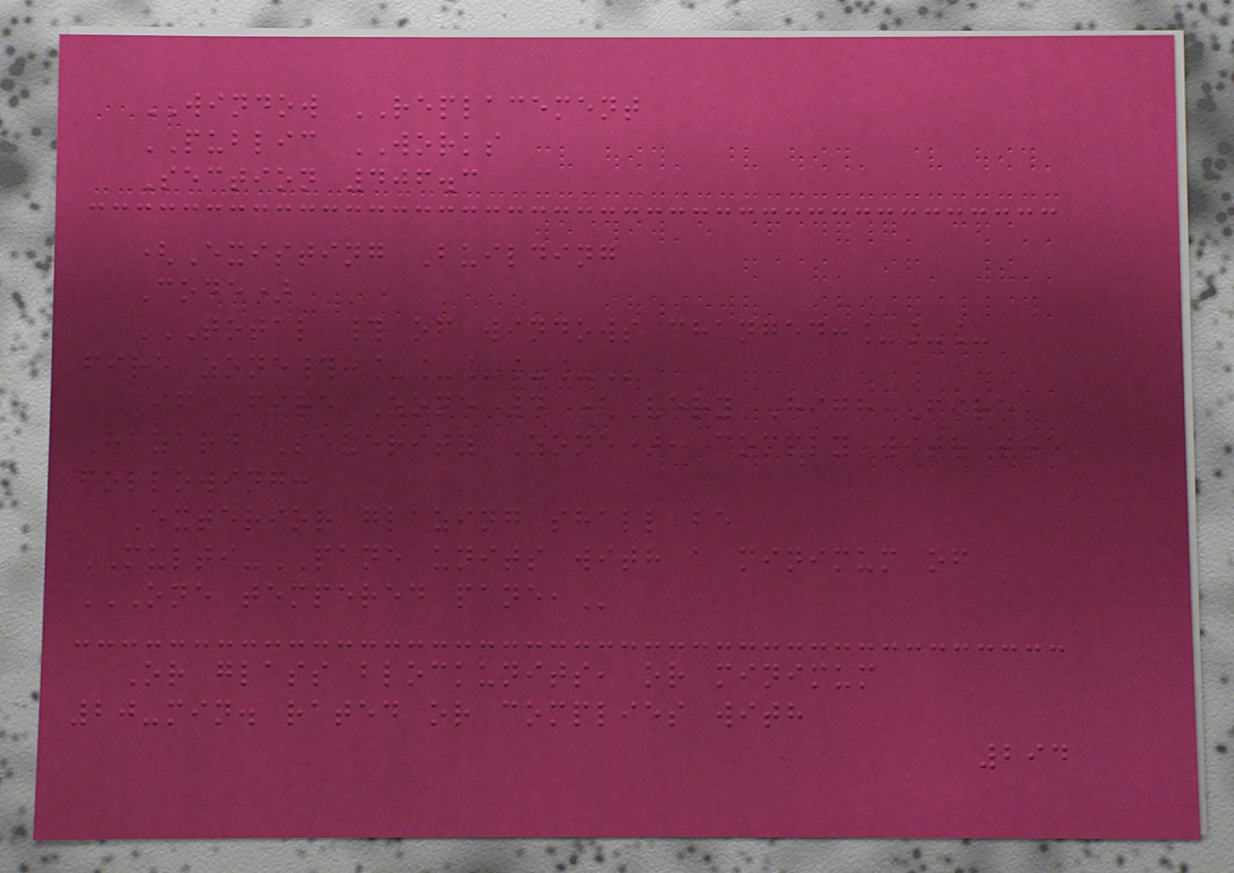WINDOW REPLACEMENT
PUBLIC WORKS
Section 406.3
(Existing Building
Code)
TOTAL # OF WINDOWS CHANGED:___
FIRE ZONE#:_____
If Fire Zone 4 (Very High Fire
Hazard Severity Zone), comply with the
following:
Exterior glazing shall be
MULTI-PANE units with a minimum of
ONE TEMPERED PANE,
Or glass blockunits, or minimum
20-min. rated or complies with
294
